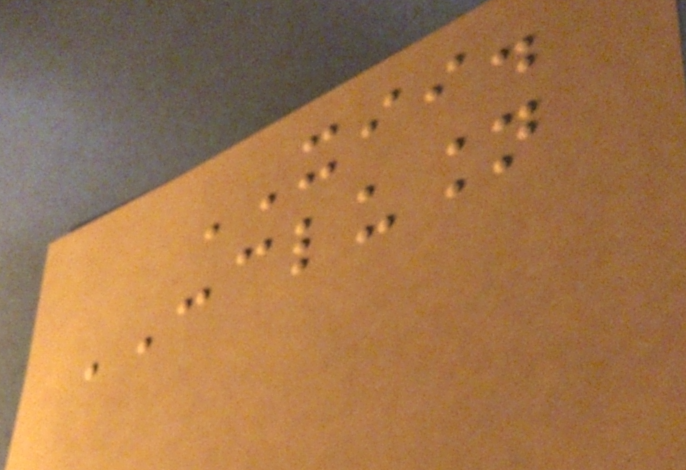XII.
CONCLUSION
